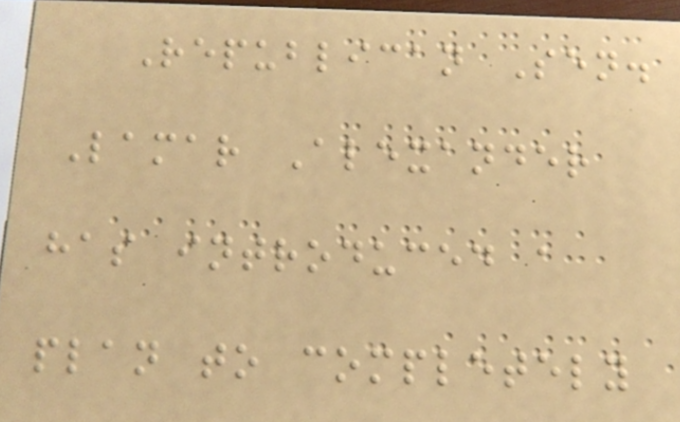Republican Sen.
Lamar Alexander
has introduced a
plan to completely
